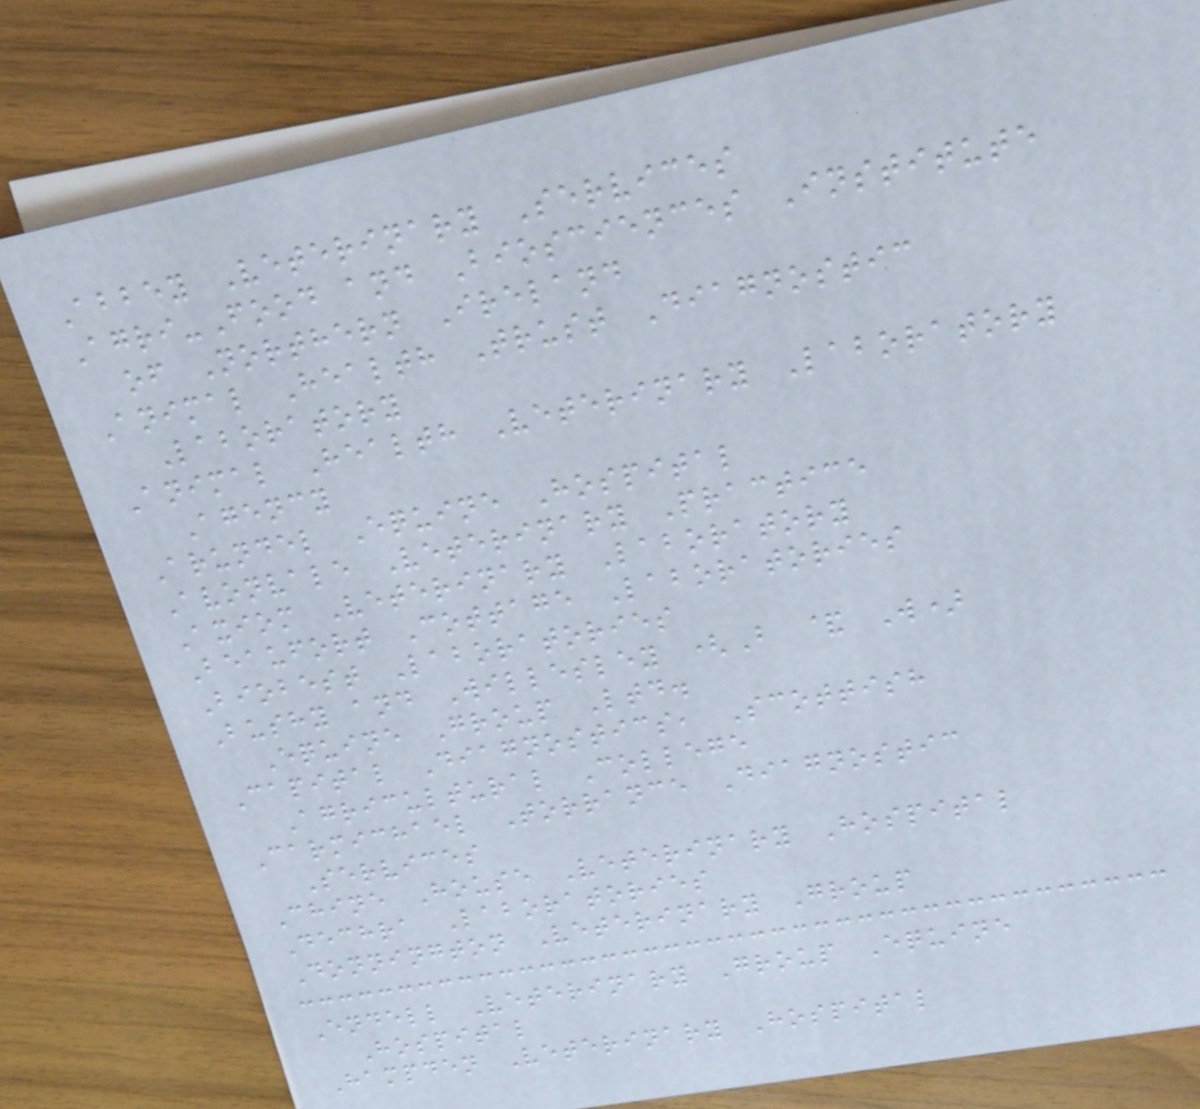Abbey Veterinary Services
Agri-Food and Biosciences Institute
of Northern Ireland
Animal Health Trust Diagnostic
Laboratory
Animal Health Veterinary Laboratory
Agency
Arundel Equine Hospital
Avonvale Veterinary Practice
Axiom Veterinary Laboratory
Beaufort Cottage Laboratories
Biobest Laboratories
Bushy and Willesley (B & W)
Equine Group Ltd.
Capital Diagnostics, Scottish
Agricultural College
Carmichael Torrance Diagnostic
Services
Chine House Veterinary Hospital
Dechra Laboratories
Donnington Veterinary Group
Endell Veterinary Group Equine
Hospital
Hampden Veterinary Hospital
